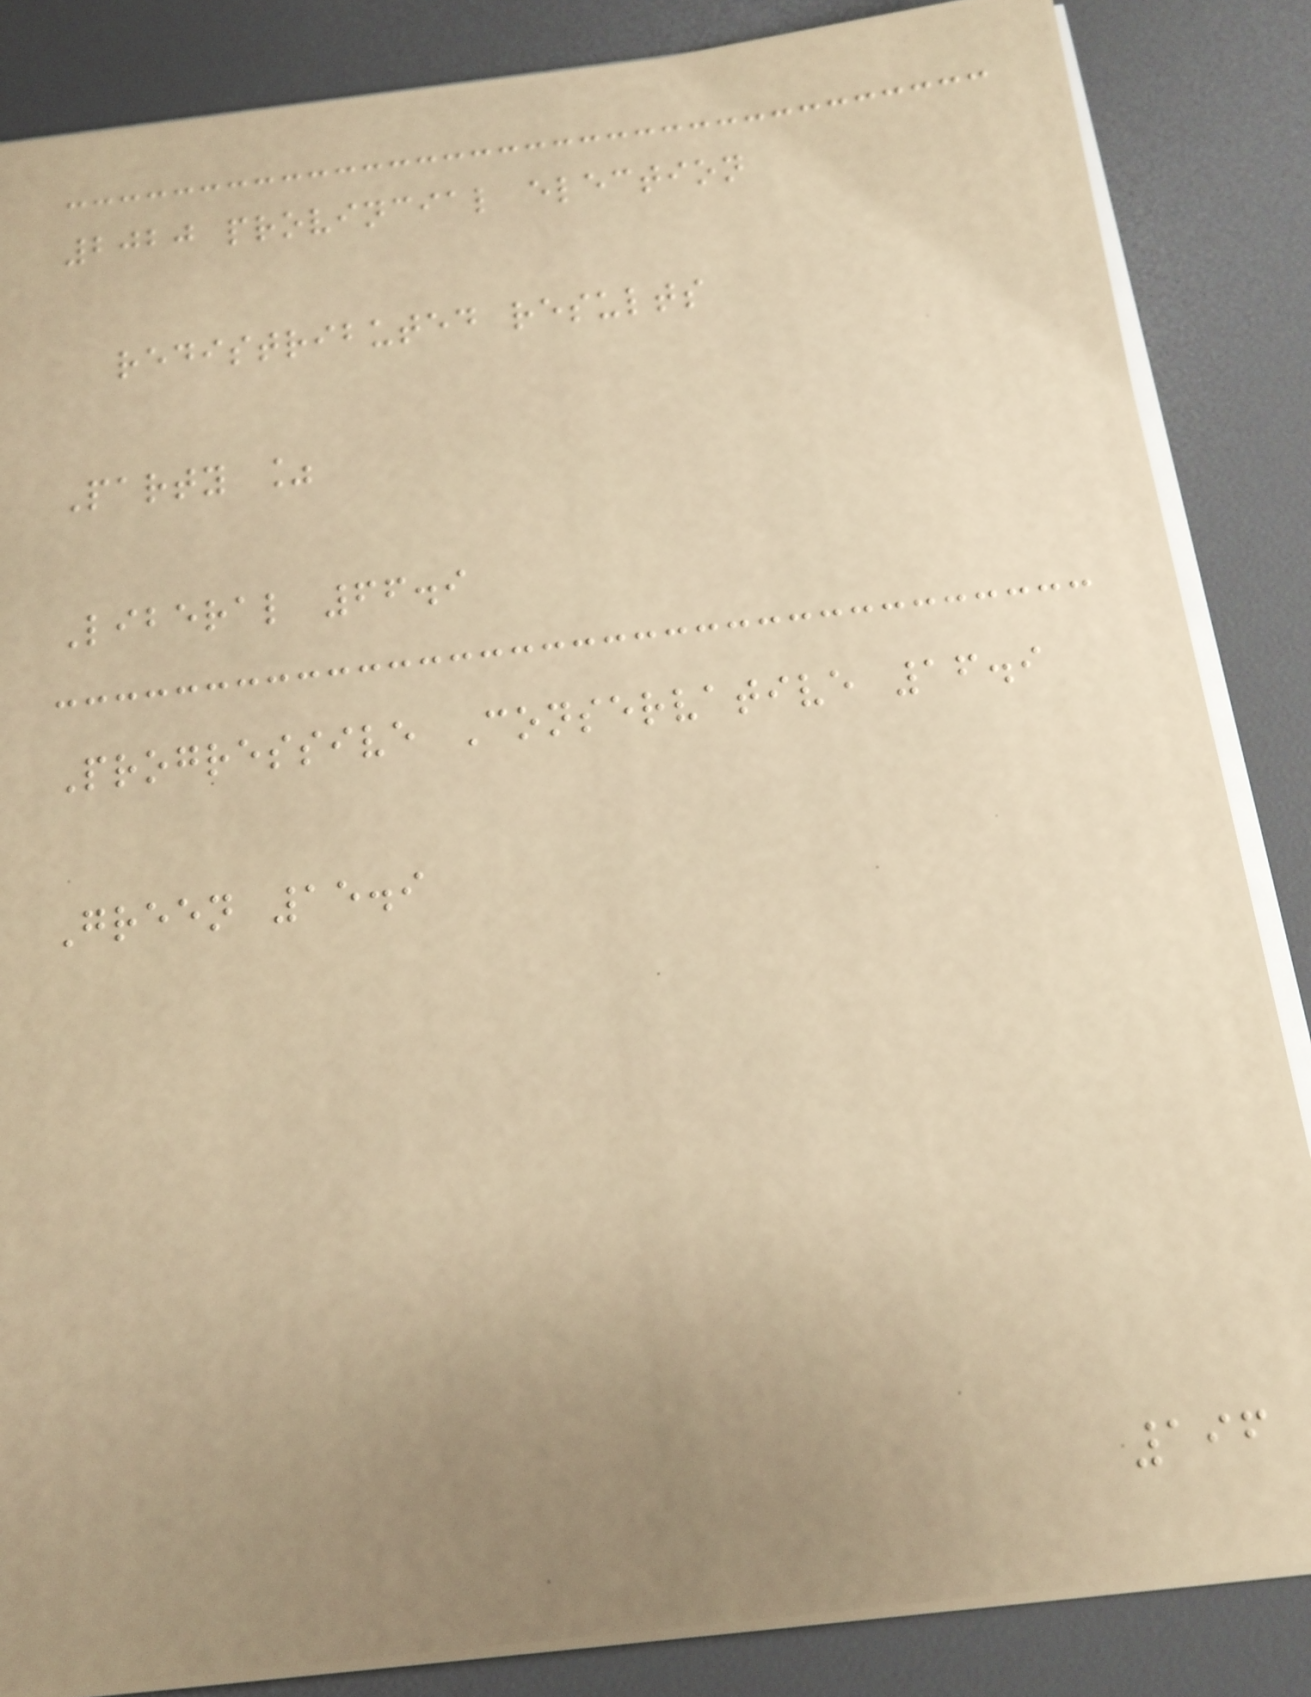2020 provincial election
redistributed results
Party %
Liberal 66.9
Progressive Conservative 16.9
Green 15.9
196
